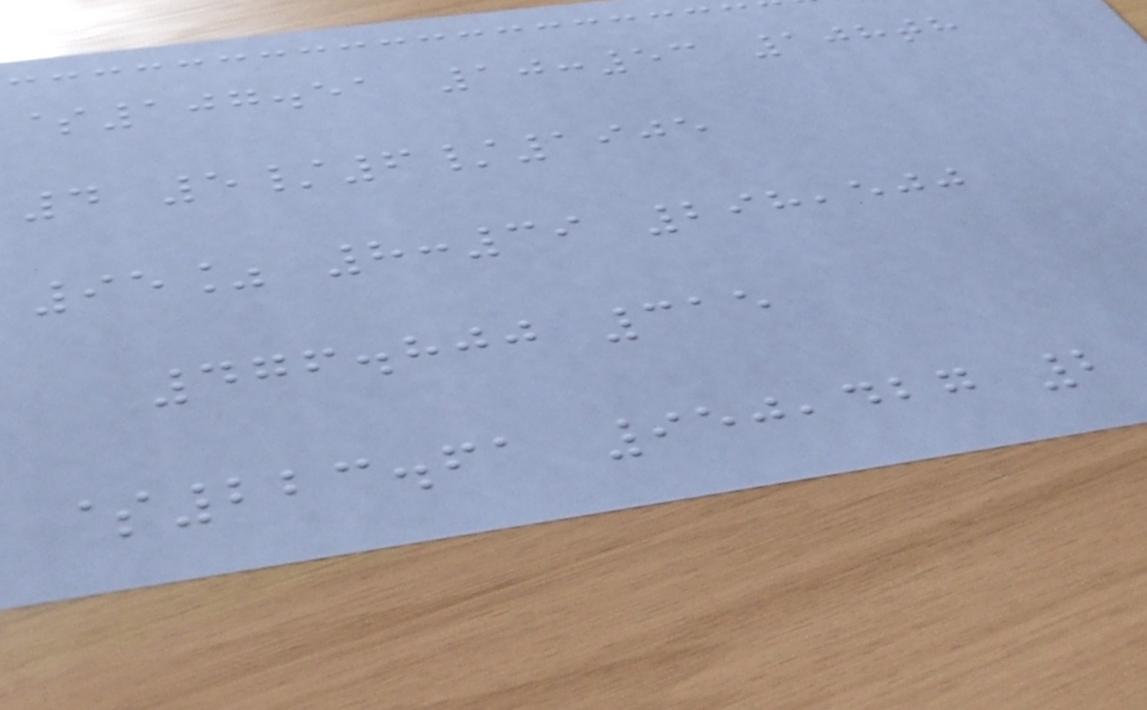$107.51 10:53 108th
4 5/6/1905
95% 8:39 298,500
476.800 315
$223.61 950,427 2
